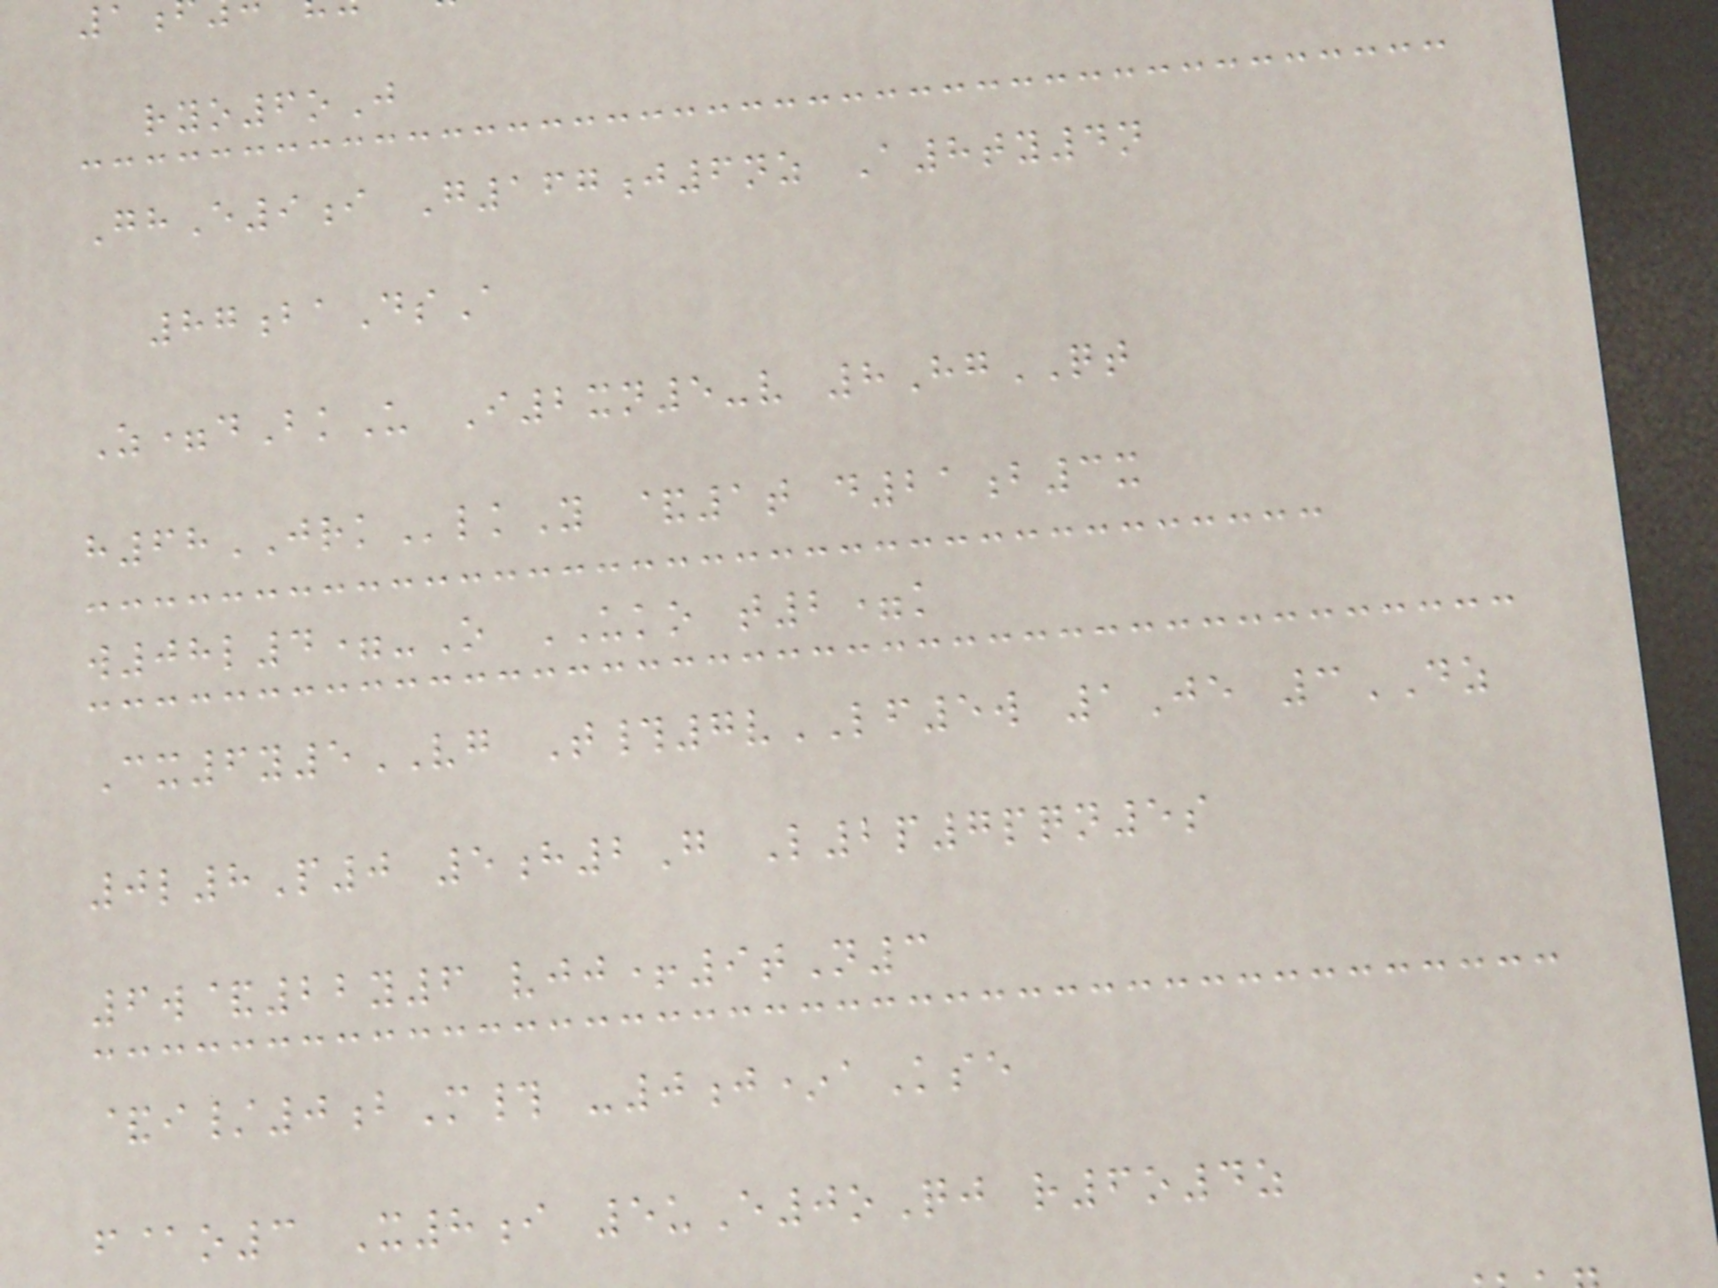ryo6oJ
GhE9i G167j6nz A8ty4n
87baDsA
Z=dBkU I2xn5-v 8HgQT
h68JRKlkY &1t d21b3x
w08l4=-O UKO t2=k
Cx6y5VG T#7vLF5w 1Je 3DZ
0l8P0 5h2G L2p7pqn5s
6w&22y6 vjj+9tN3
&i/0bM# -0j*aKse
f@o3 X8i 5uE0oQj r6o4z
